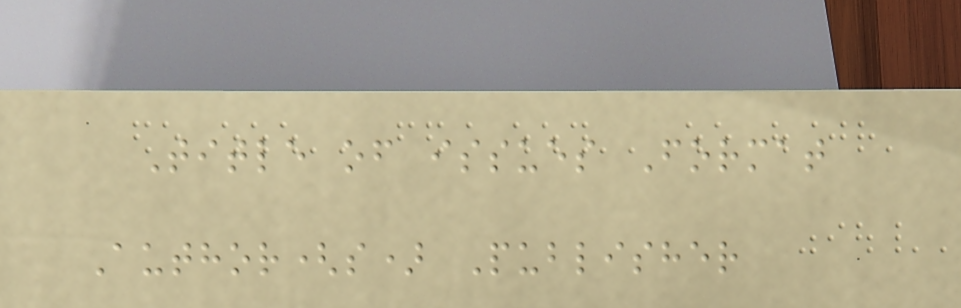Title of issues Format
Author(s) Publisher
